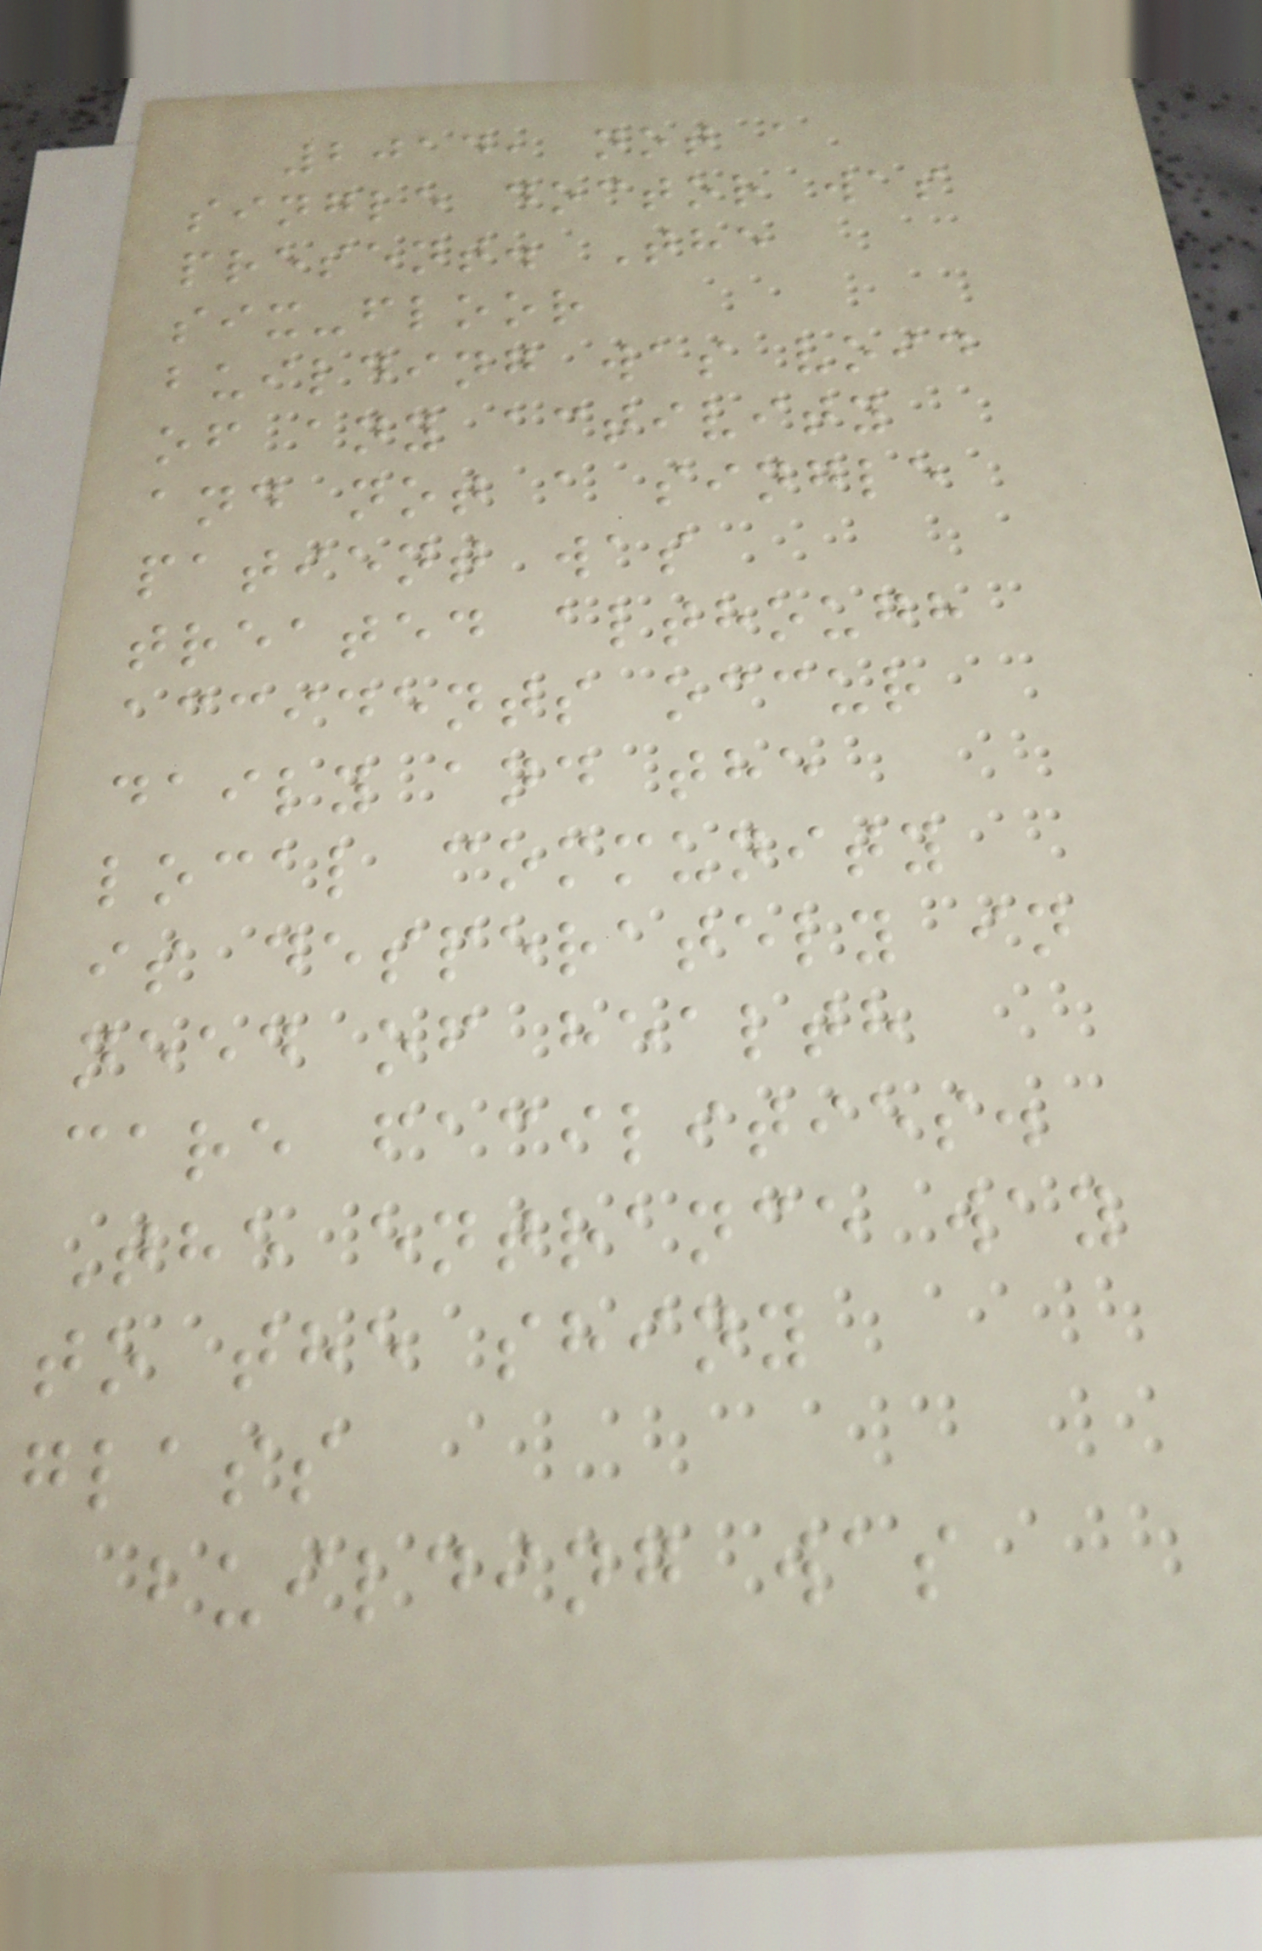2014, not a
single doctor was
present. The
six-floor
building was void
of any activity
and not a single
patient was
treated although
accidents occur
daily and the
local community
is desperately in
need of health
care facilities.
The entrance way
to the shiny
glass
building was
